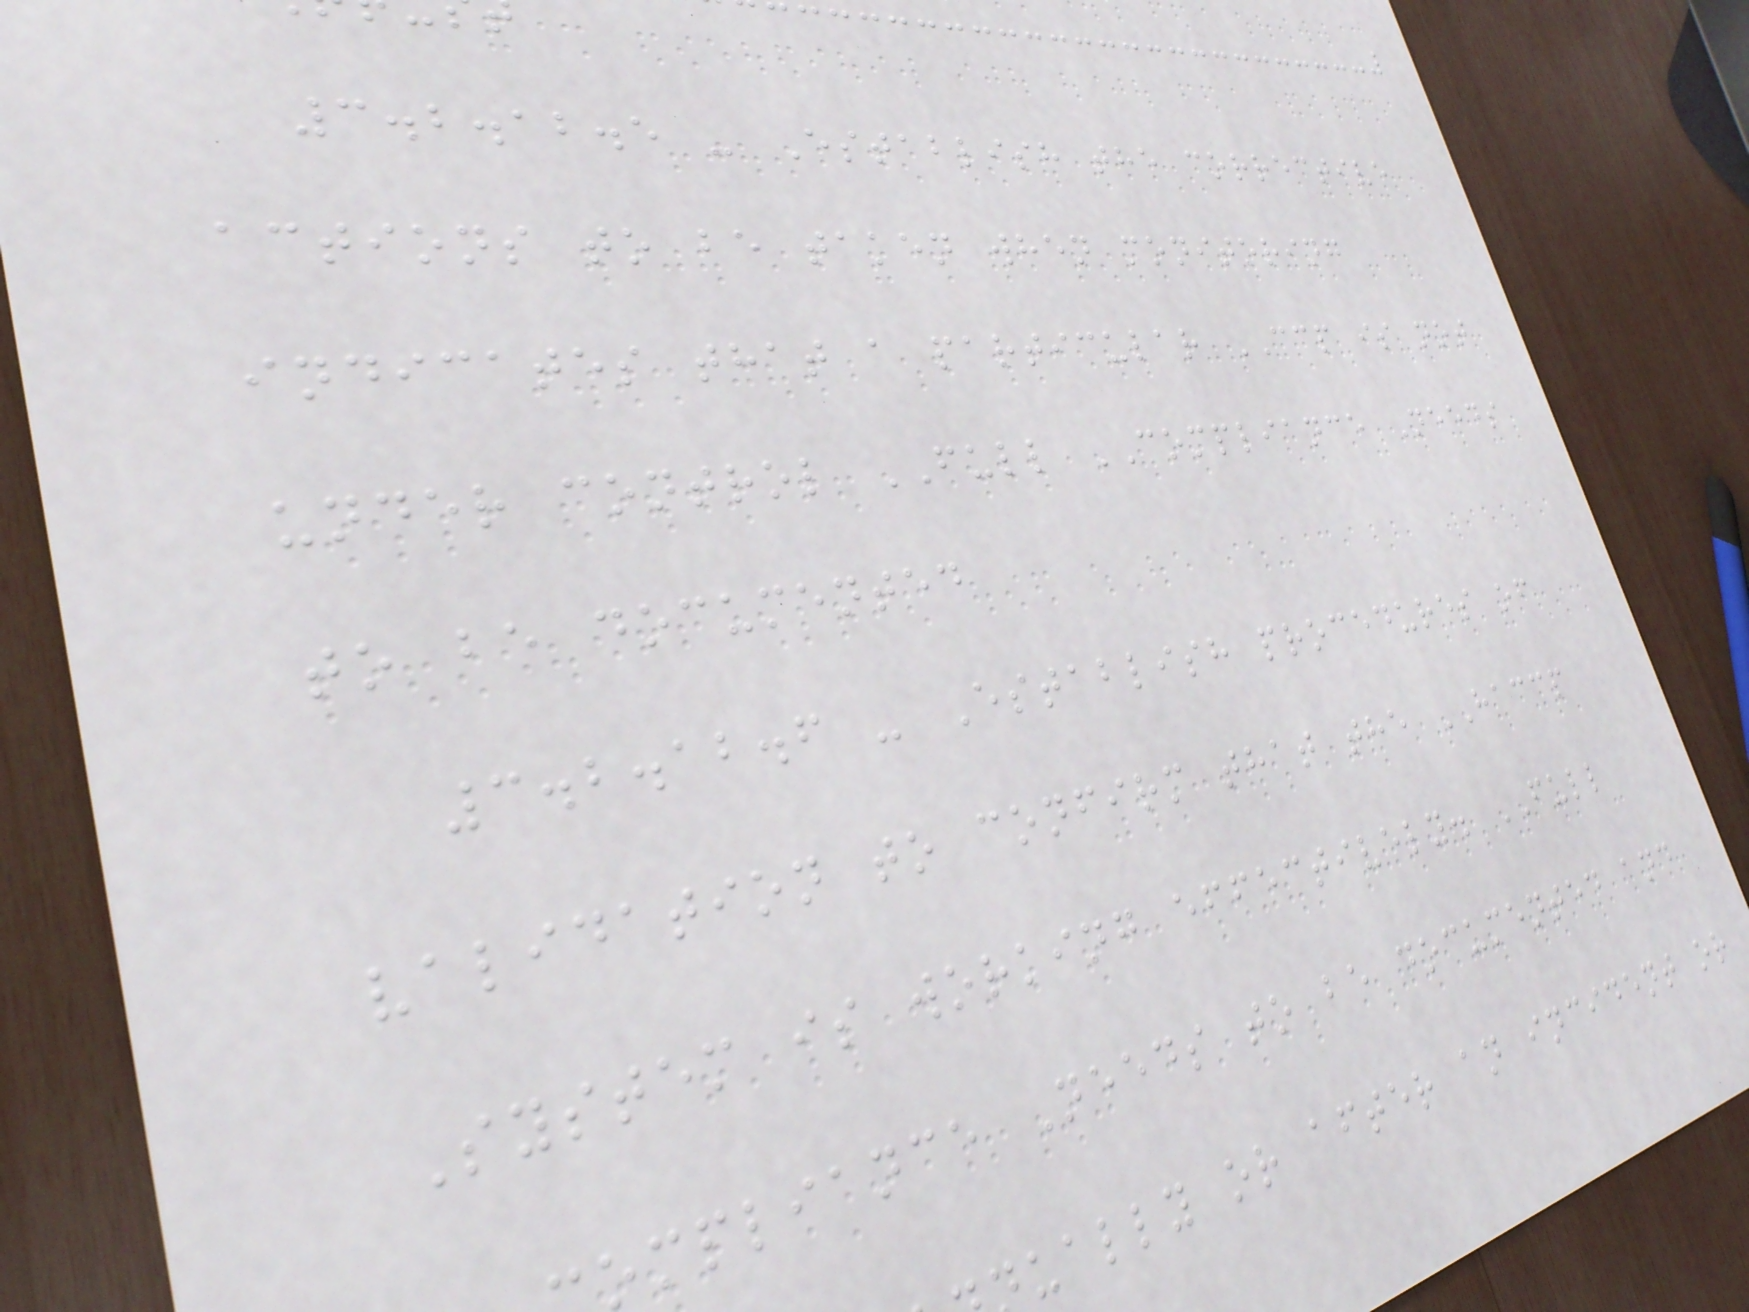3.2.12.5 - Establish the corrective
actions to be taken when monitoring
indicates that a particular CCP is not
under control FULL COMPLIANCE Needs
to be documented
3.2.12.6 - Establish procedures of
validation to confirm that the HACCP
System is working effectively. FULL
ompliance Needs to be documented and
ually or after an incident or
